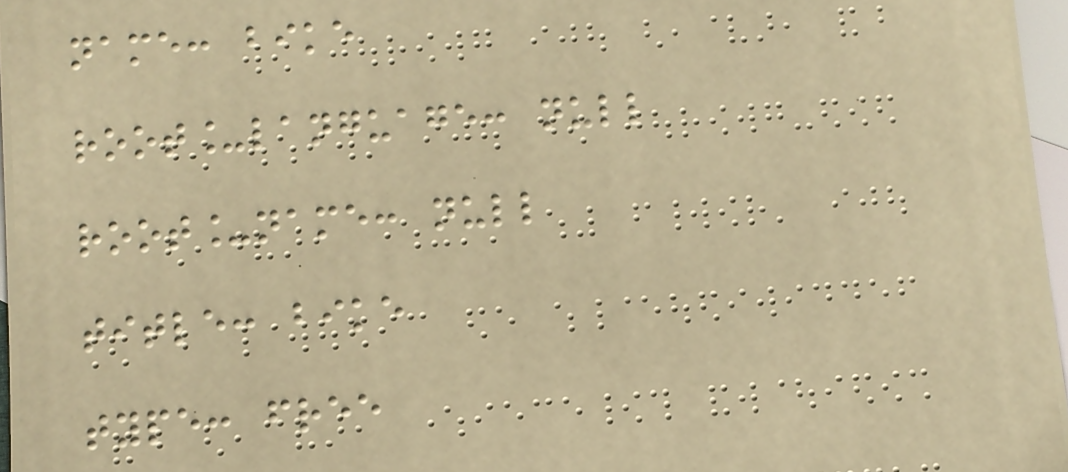name: bike
root_language: null
root_name: null
title: bike
type: free
